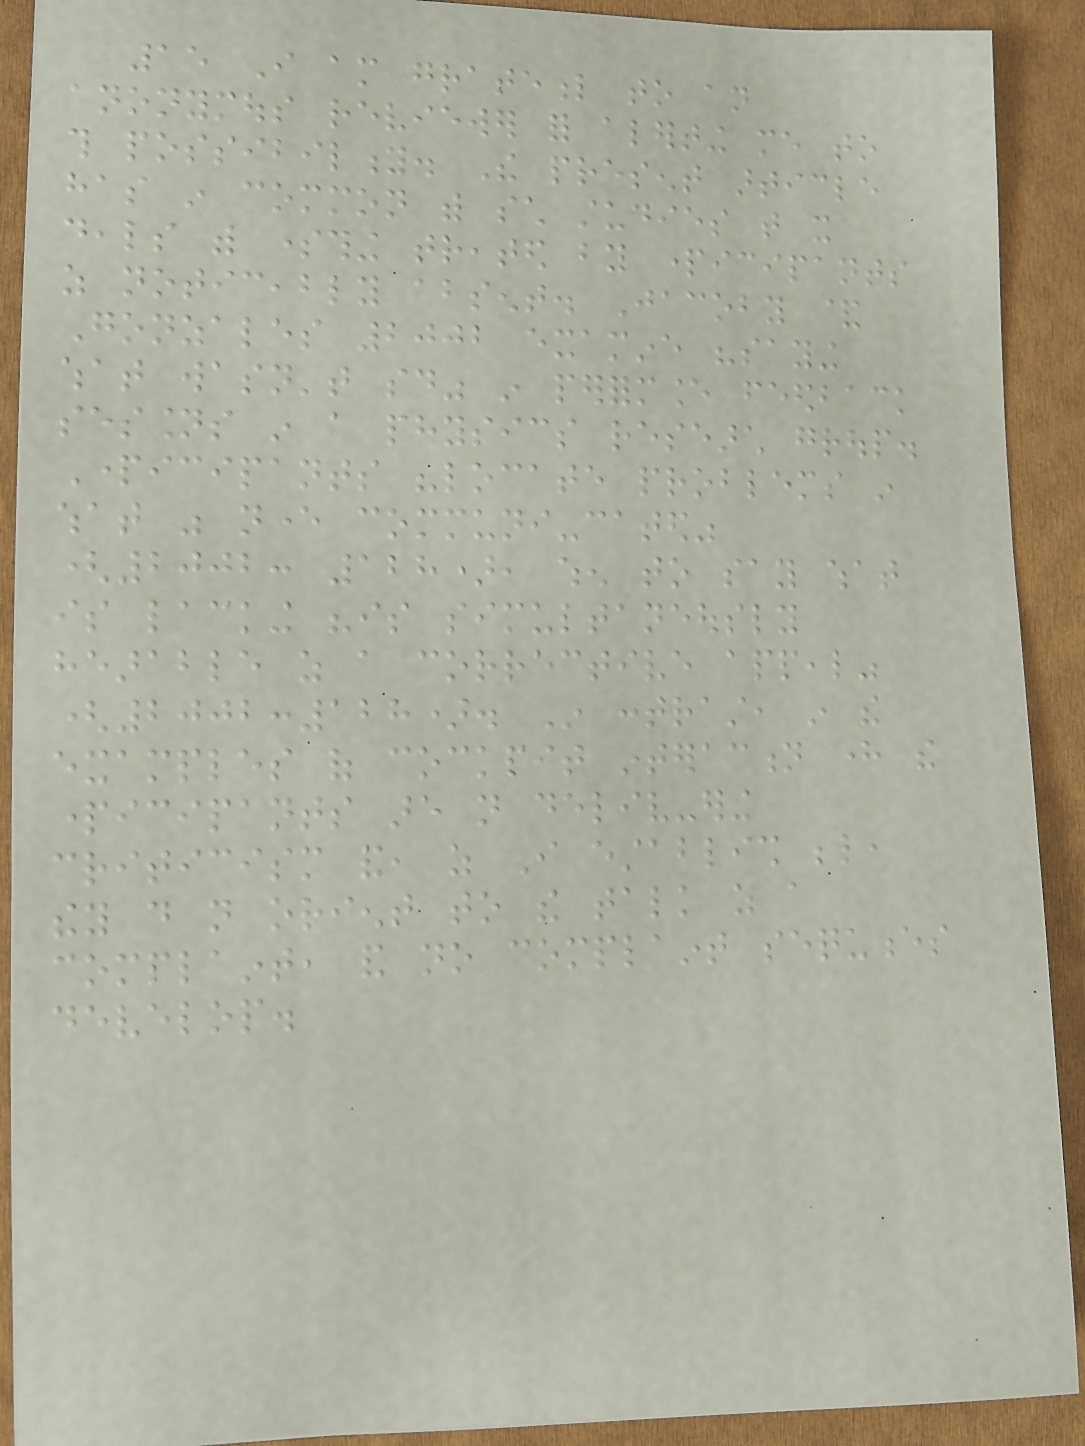15 I am grateful to an
anonymous reviewer for alerting me to
this possibility. The present article
has in common with such studies that it
deals with something treated by participants
as noticeably absent. Jacoby &
Gonzales 2002 examine "saying
what wasn't said" in performance feedback
sessions in a physics research group.
Participants "locate problems in
what was never communi-cated"
(2002: 128), when to say what
is lacking "is simultaneously
hearable as a corrective appeal"
(2002:128). In contrast, in the
examples of cockpit interaction here the
participants are not deliv-ering
criticism and, as I establish below,
they do not orient to the talk as a
complaint, and no complaint sequences
develop.
